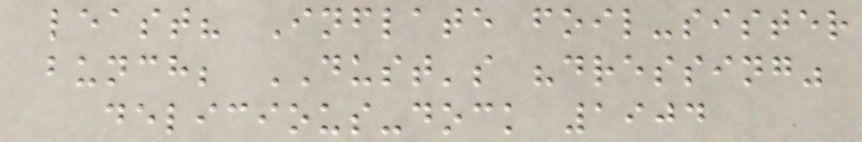least? Inflate foil-sister
bunch; DUST's "dressing"
delicious-dock 1904
